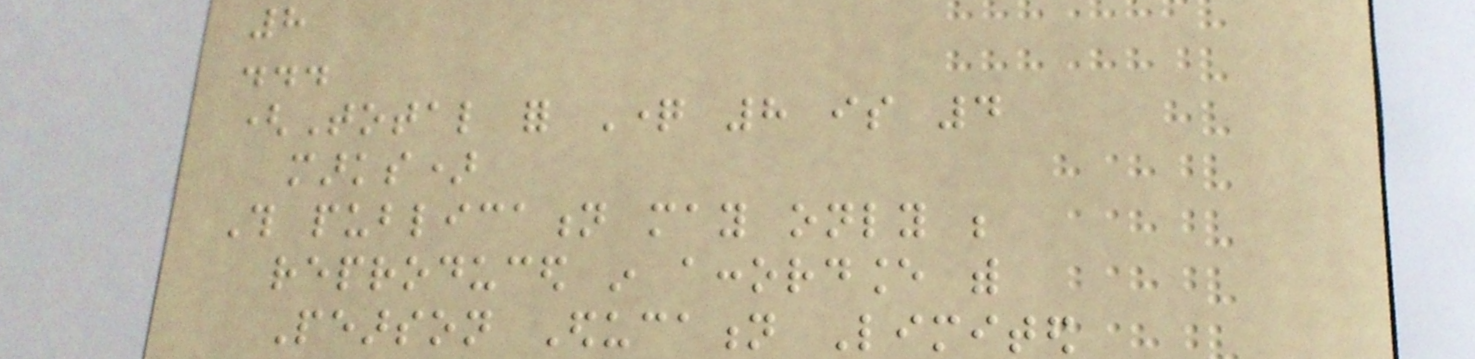8
...
(Total for Question 8 is 4
marks)
This publication may only be
reproduced in accordance with
Pearson Education Limited
